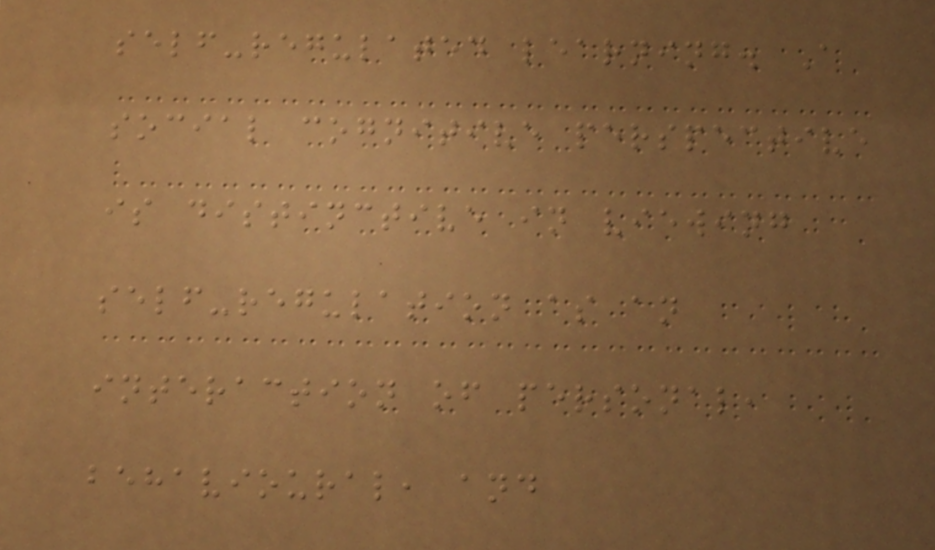self-regulated learning. A
social cognitive perspective
is distinctive in viewing
self-regulation as an
interaction of personal,
behavioural, and
